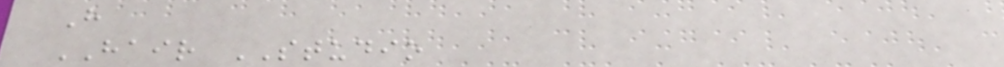H
HAIR STUDIO
